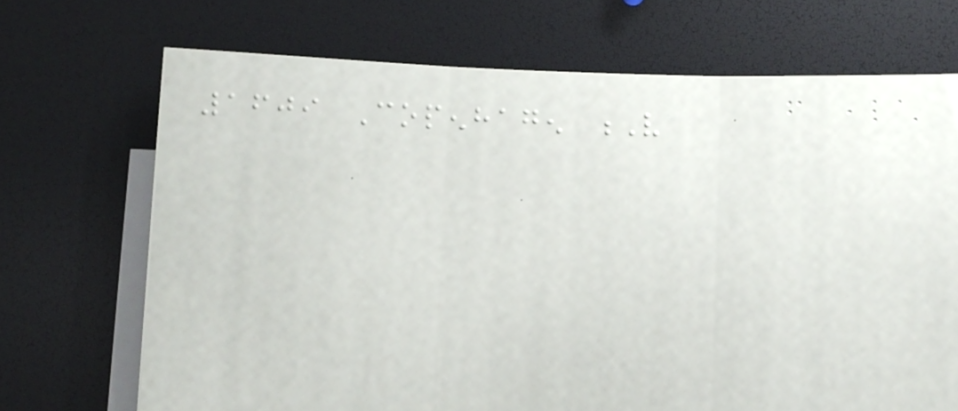1609 Copenhagen V
